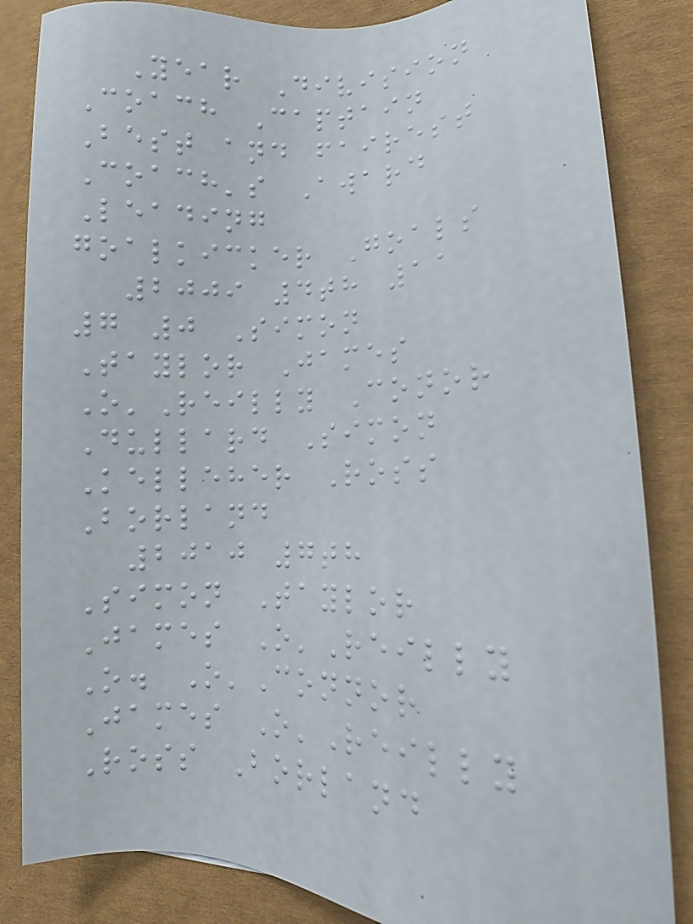Year Division
Coach Captain
Best and fairest
Coach's Award
Leading
goalkicker Goals
2009 4th 11
7 0 Simon
Taylor James
O'Reilly Conor
Dullard Simon
Kelleher Ross
Borland
2010 7th
Simon Taylor
James O'Reilly
O. O'Connor
James O'Reilly
Ross Borland
